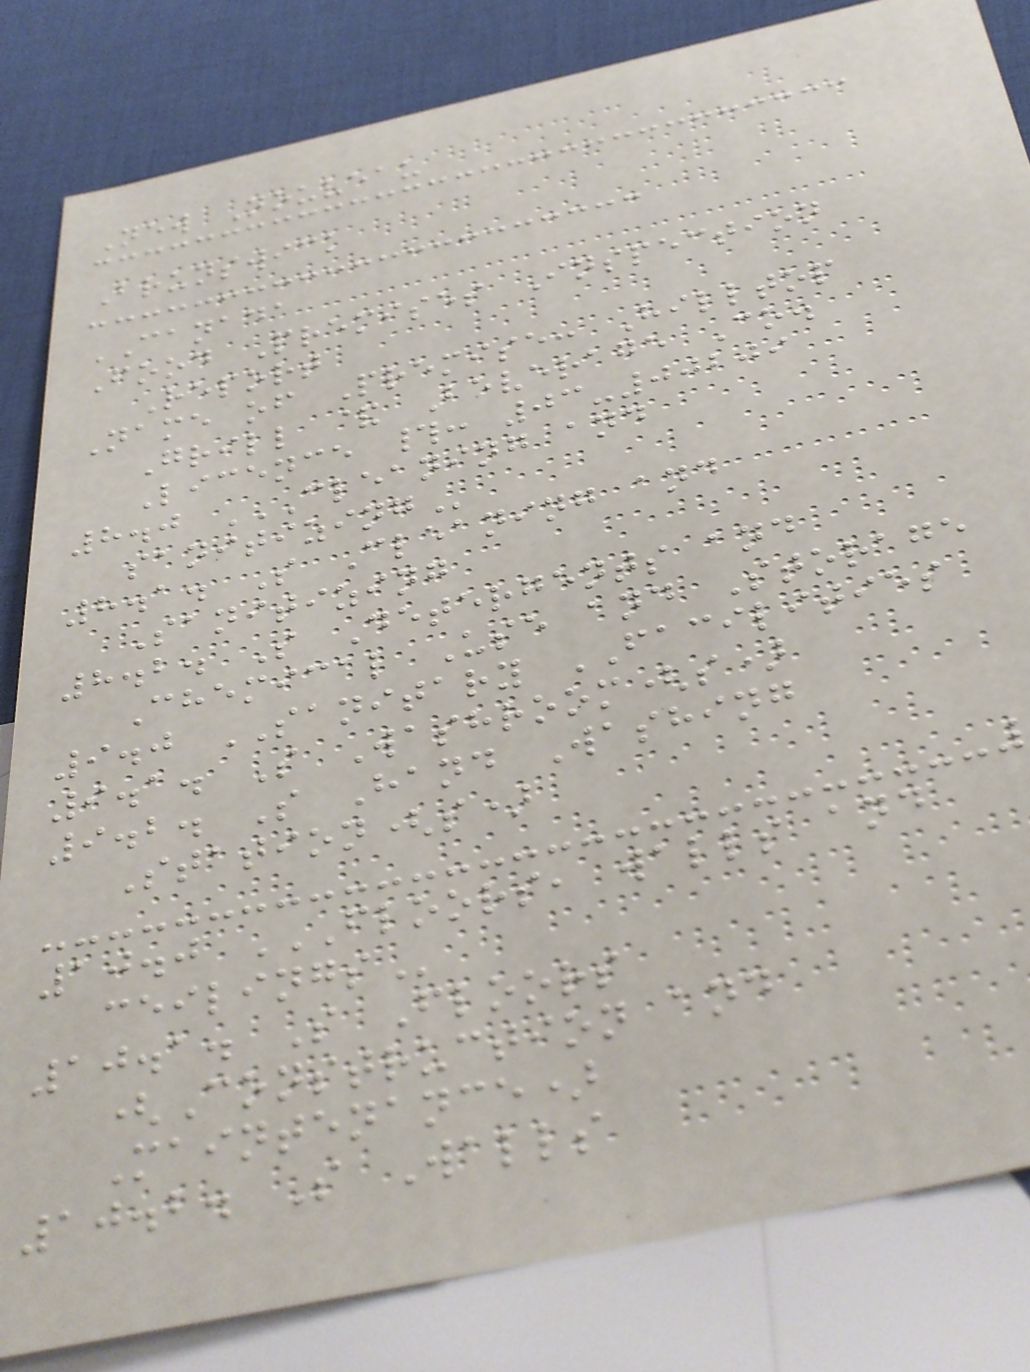New Nouveau
Brunswick
CANADA
Food Premises Inspection
Report
Name of Premise: Hilltop
Grill & Beverage Co.
Licence #: 03-00209
8.0 CLEANING AND
SANITIZING
8.1. S Cleaning and
Sanitizing
8.2. S Detergents and
Chemical Use and Storage
9.0 SANITARY FACILITIES
9.1. S Washroom(s)
9.2. S Hand Washing
Station(s)
10.0 FLOORS, WALLS AND
CEILINGS
10.1. S Floors
(Construction and
Maintenance)
10.2. S Walls
